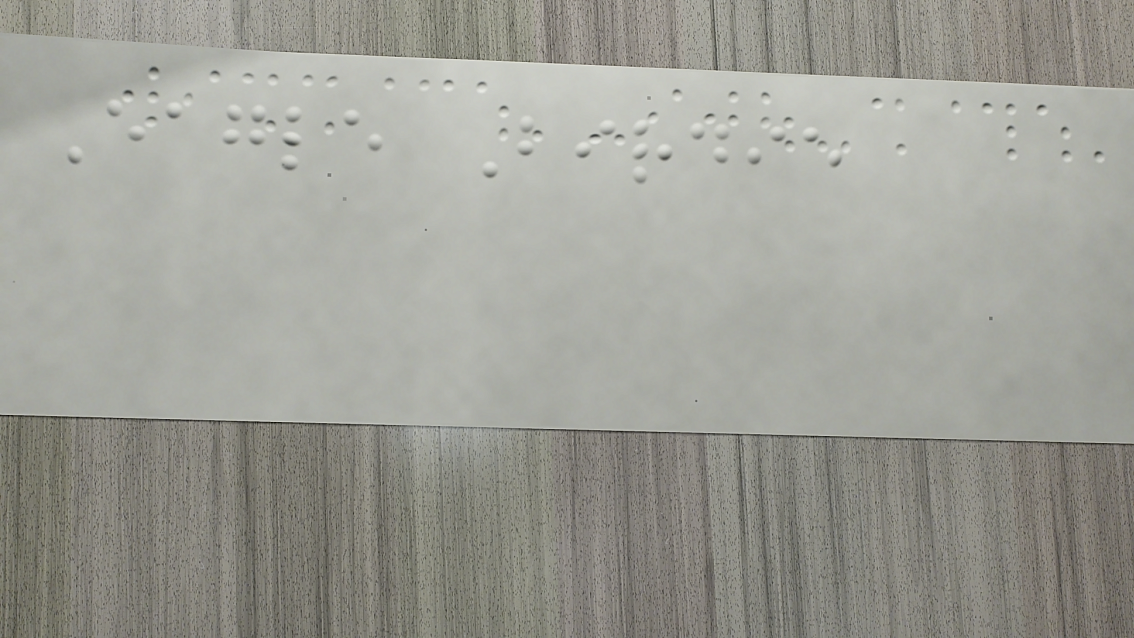Eagle Birdie
